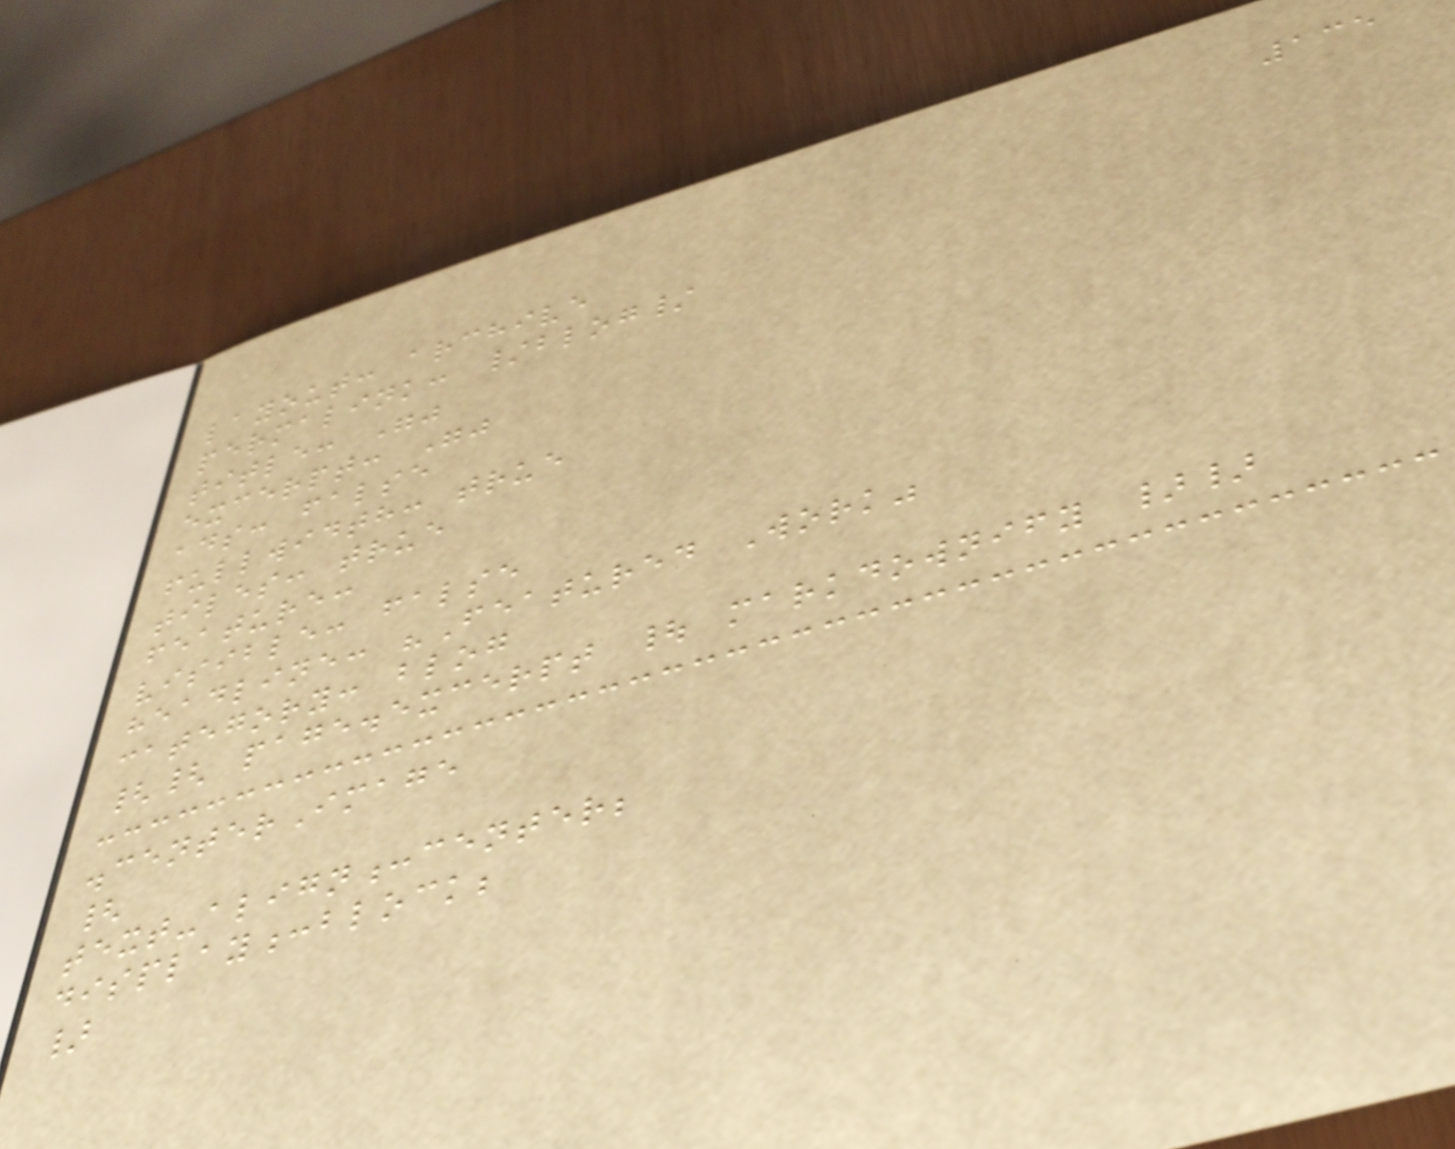135
layout: archive
permalink: /blog/
title: ""
excerpt: ""
ads: false
fullwidth: true
tiles: true
feature:
visible: false
headline: "Featured Work"
category: blog
{{ page.excerpt | markdownify }}
.centerImage
{
text-align:center;
display:block;
}
